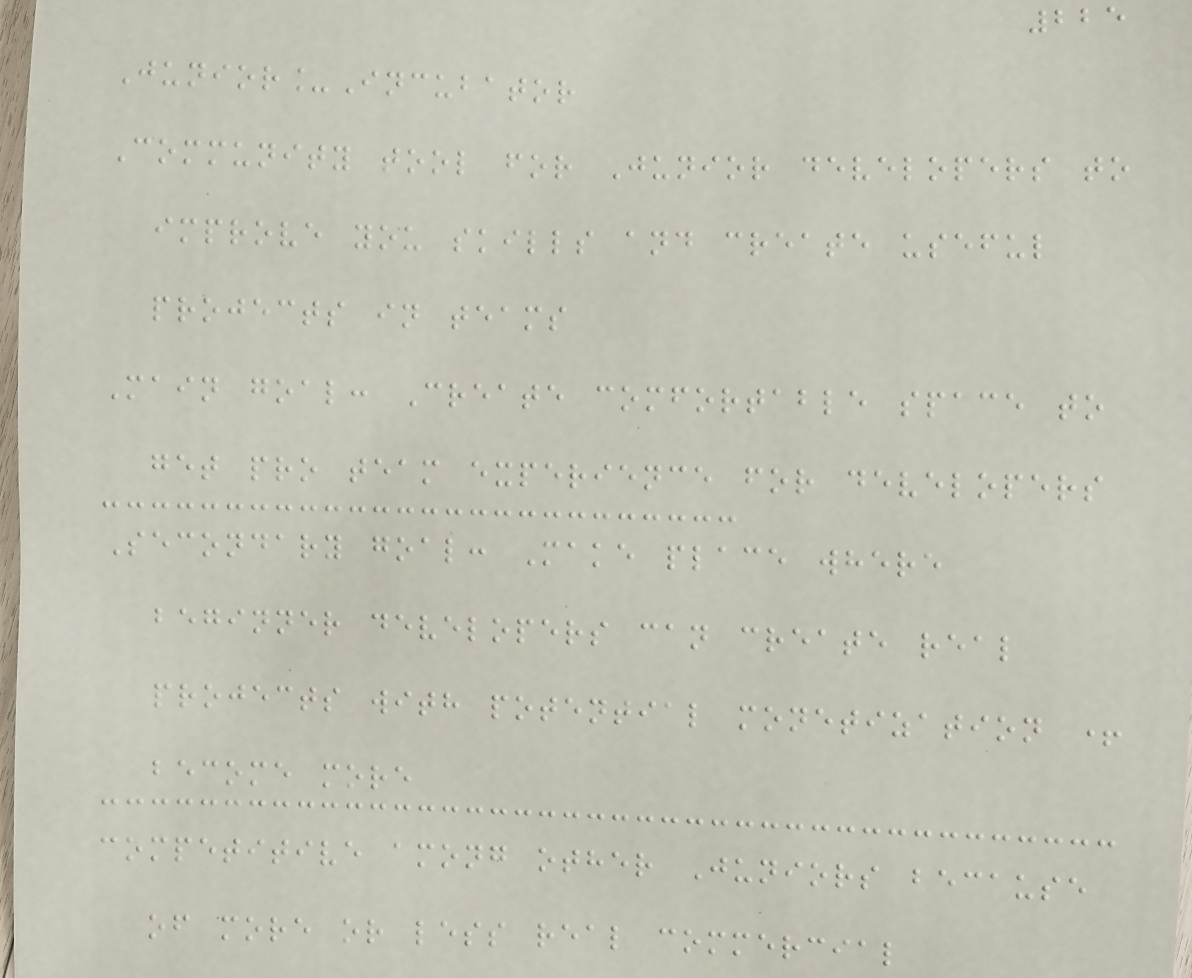225
Junior_Incubator
Community tool for Junior developers to
improve you skills and create useful
projects in teams
Main goal: Create comfortable space to
get pro team experience for developers
Secondary goal: Make place where
beginner developers can create real
projects with potential monetization +
become more
competitive among other Juniors because
of more or less real commercial
